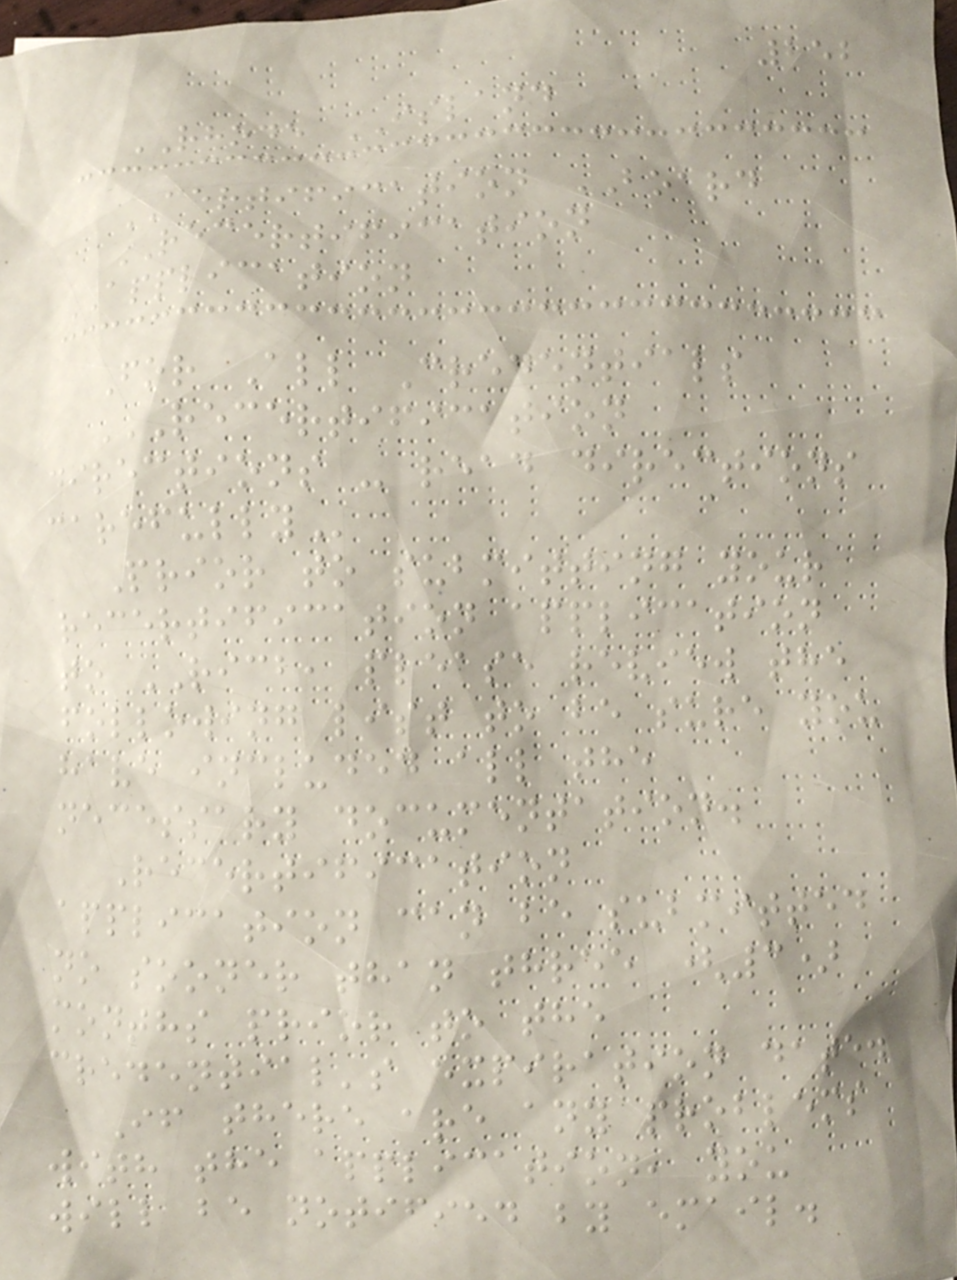252
RHODE ISLAND
CERTIFICATION BOARD
RECERTIFICATION
APPLICATION
For All Credentials
RECERTIFICATION
DIRECTIONS - READ DIRECTIONS
CAREFULLY
Prior to submitting your
recertification application
to RICB, please review the
following list to be sure you
have included all the
necessary documentation.
Recertification
application can be submitted
no sooner than three (3)
months prior to the
credential's expiration date.
If there are any problems
with the application, you
will be notified by email.
